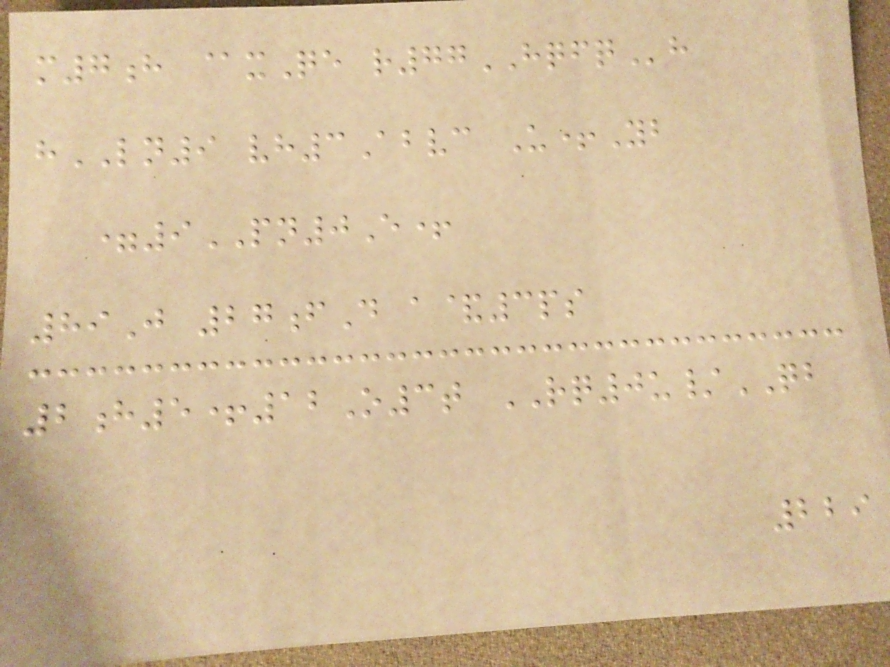m7h @xQe r77HQFQh
hLN9 vh3Abvc U+Yb
=9PN0E+
89J 27fD a&3ps
2h5+12O3t RQ0u/QB
229
